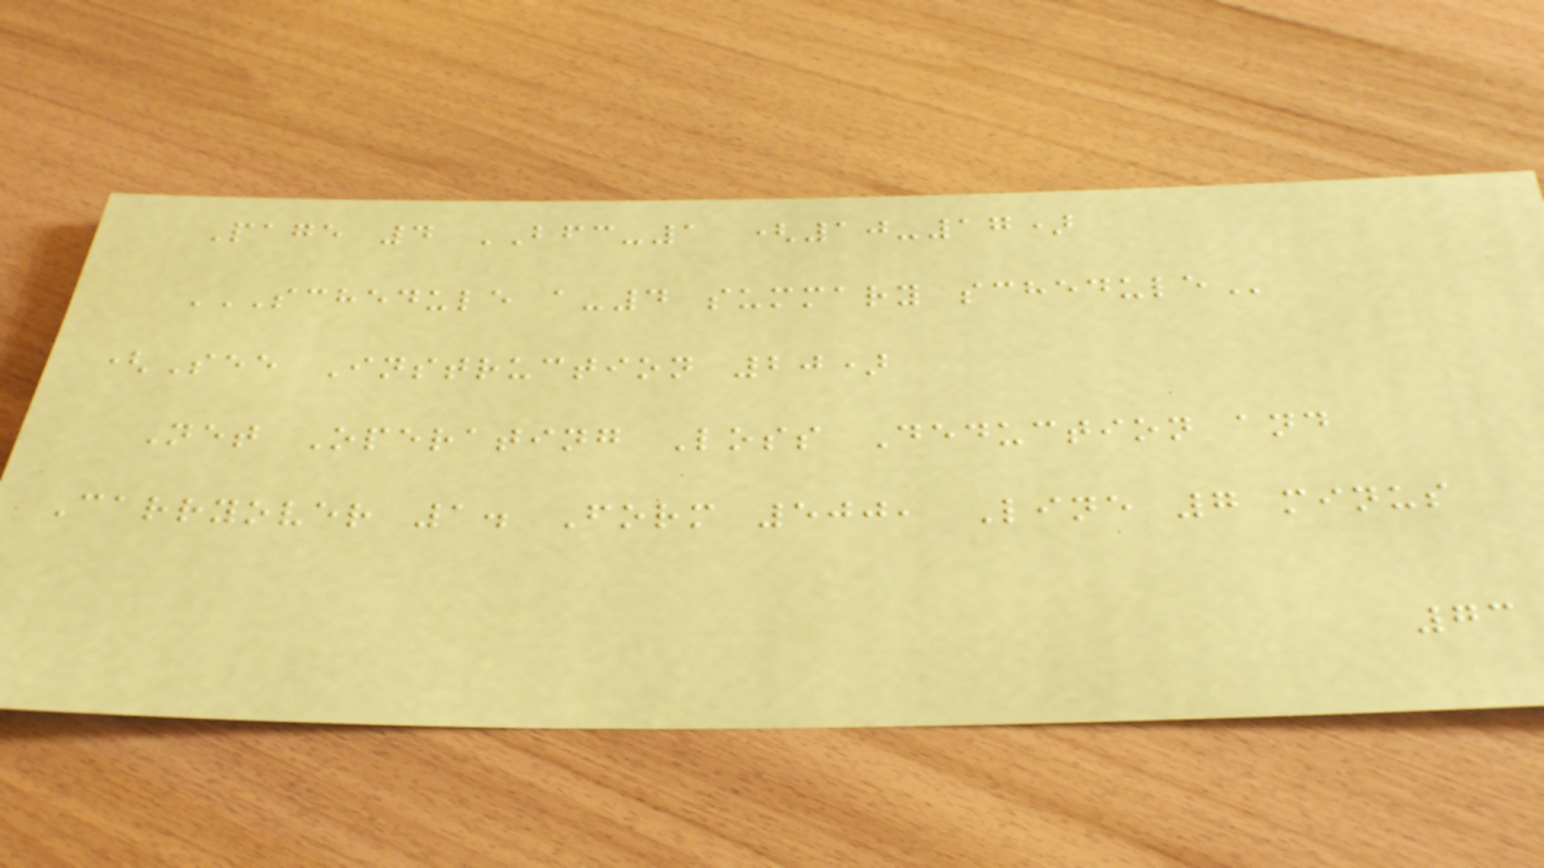Page 4 BFC-1 (10-17)
SCHEDULE A-4 SUMMARY SCHEDULE
(See Instruction 20)
Net Operating Loss Deduction and
Carryover 1. Form 500, Line 7 minus
73
